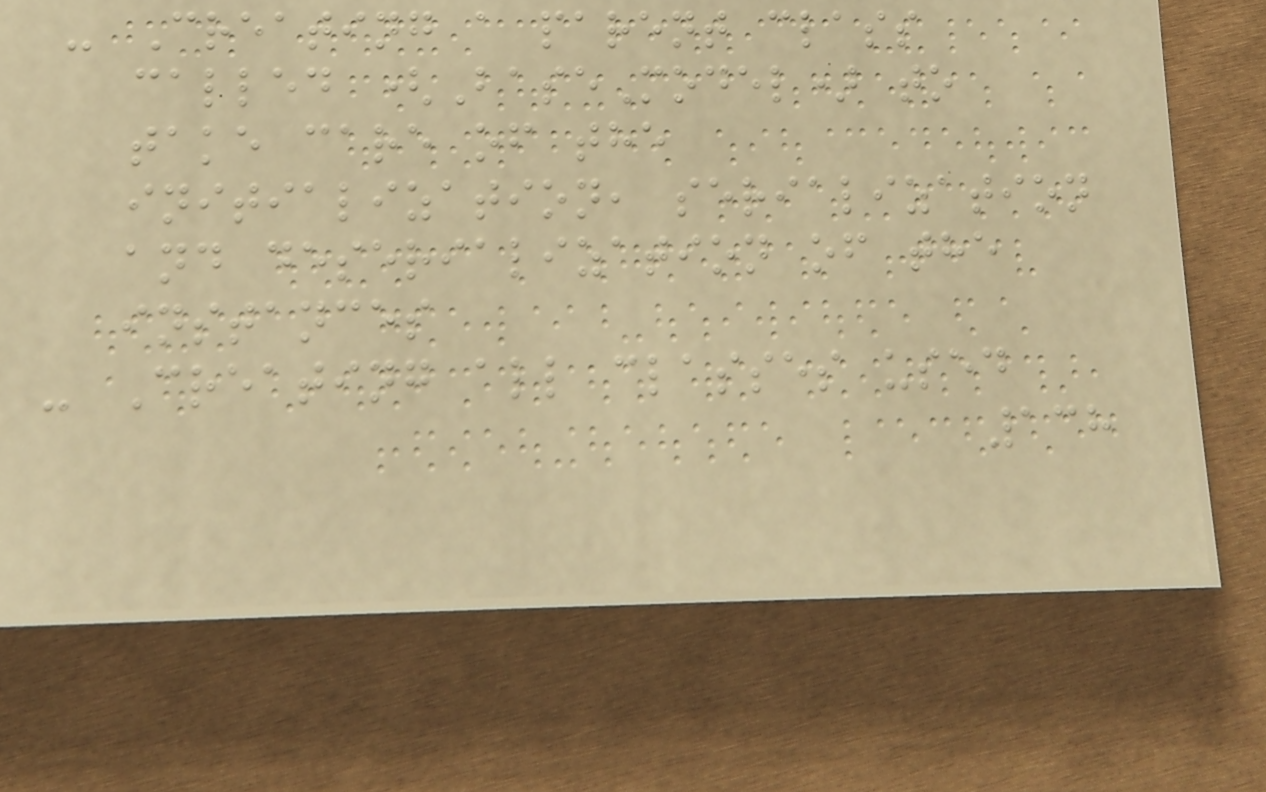- Creating a parent class
called (BaseModel) to
take care of the
initialization, serialization
and deserialization of the
instances
- Creating all classes used
138
